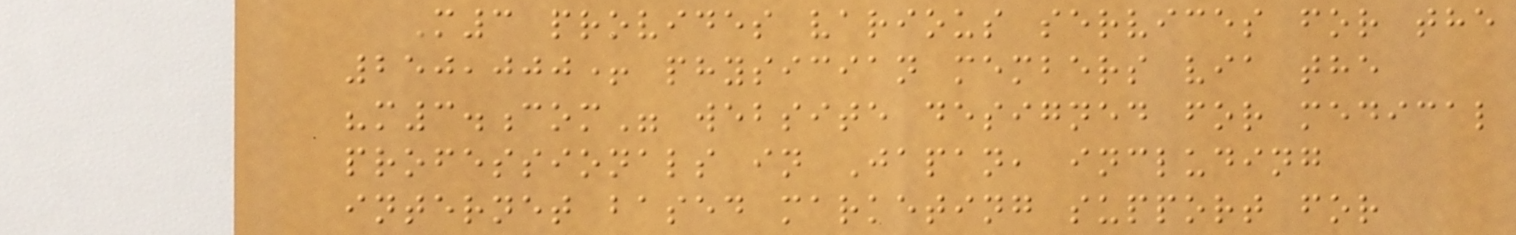M3 provides various services for the
250,000+ physician members via the
"m3.com" website designed for medical
professionals in Japan, including
internet based marketing support for
